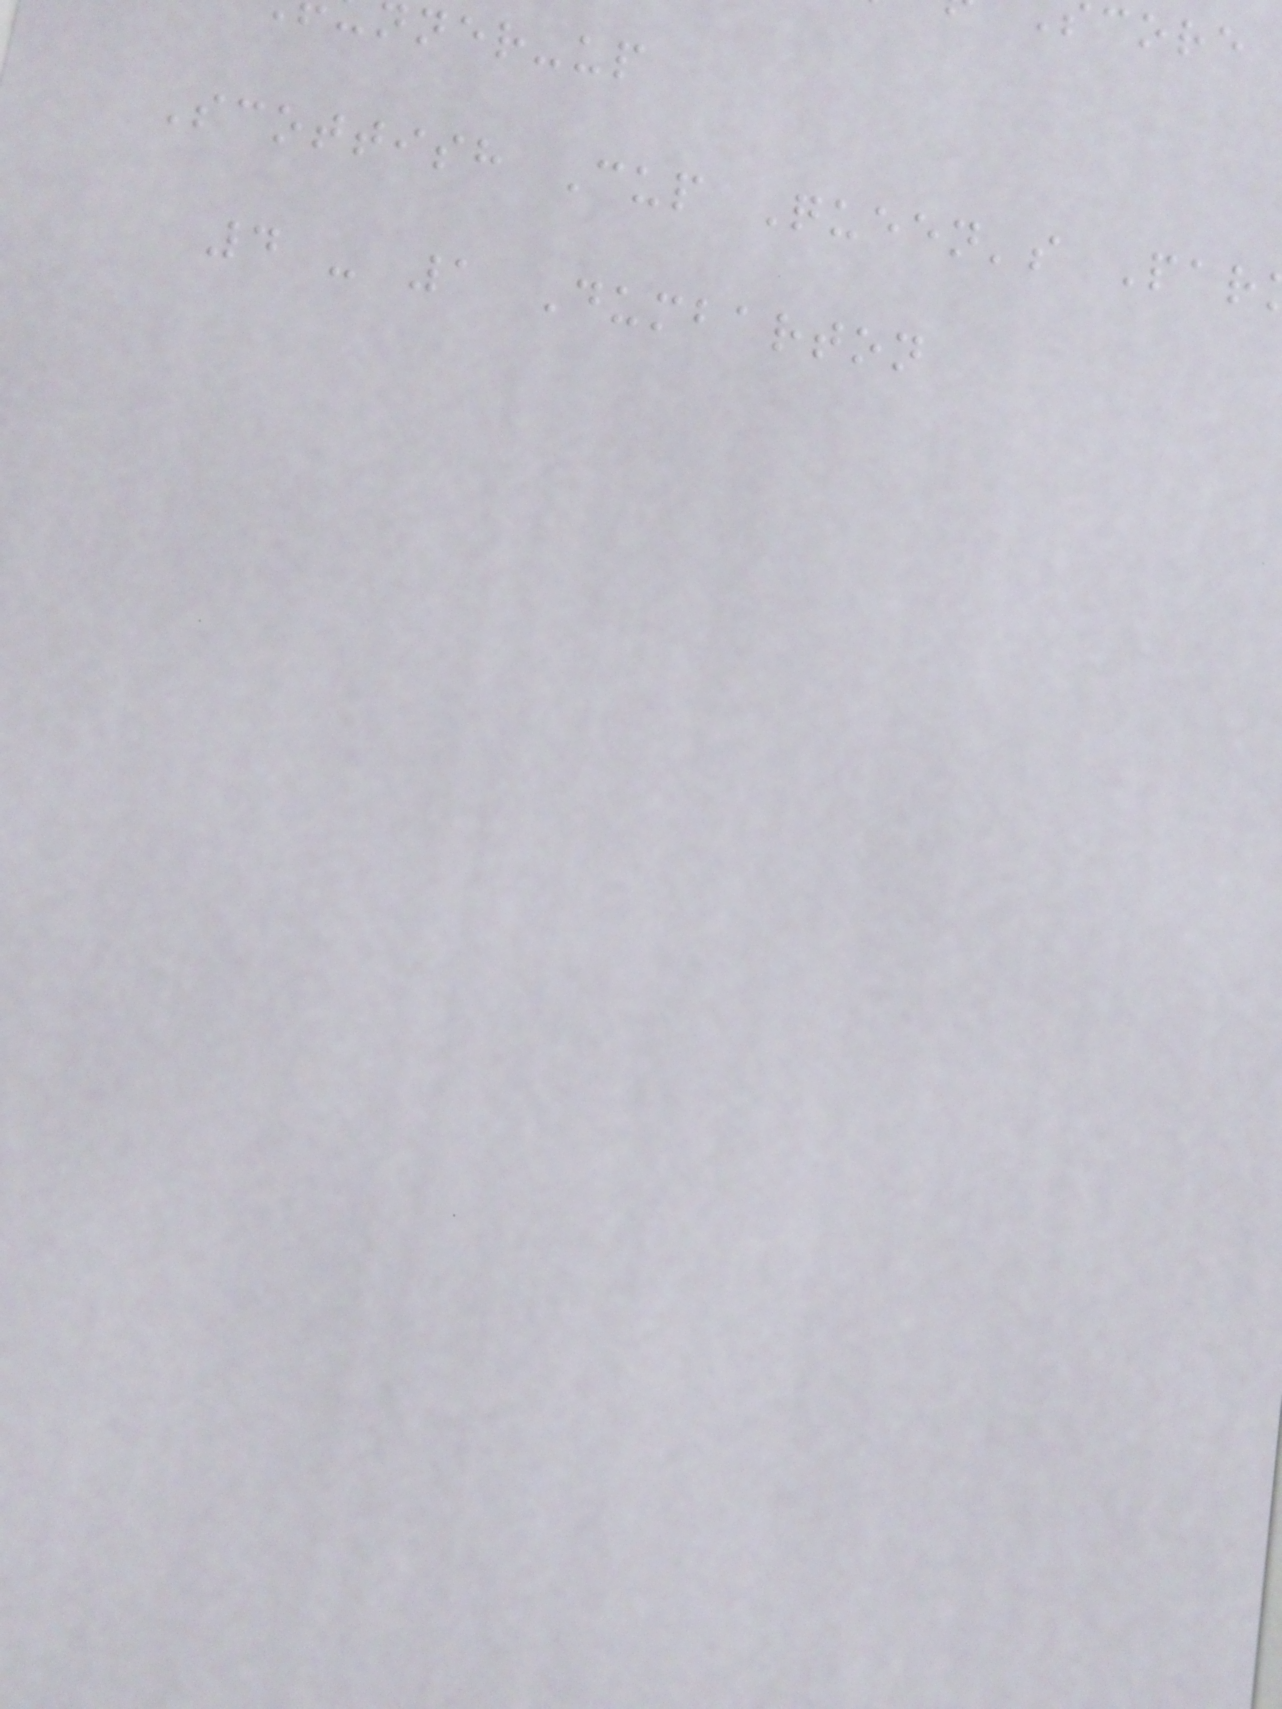ner-up
Scottish Cup Queen's Par
4 - 1 Dumbarton
